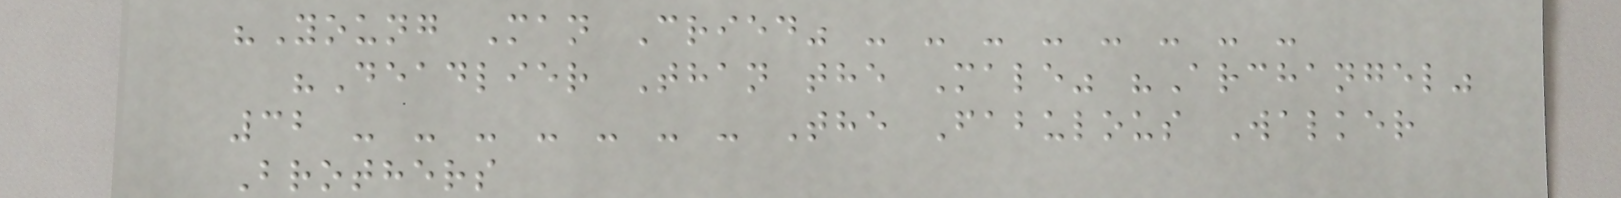"Young Man Cried" - - - - - - - -
"Deadlier Than the Male" "Archangel"
32 - - - - - - - The Fabulous Walker
Brothers
